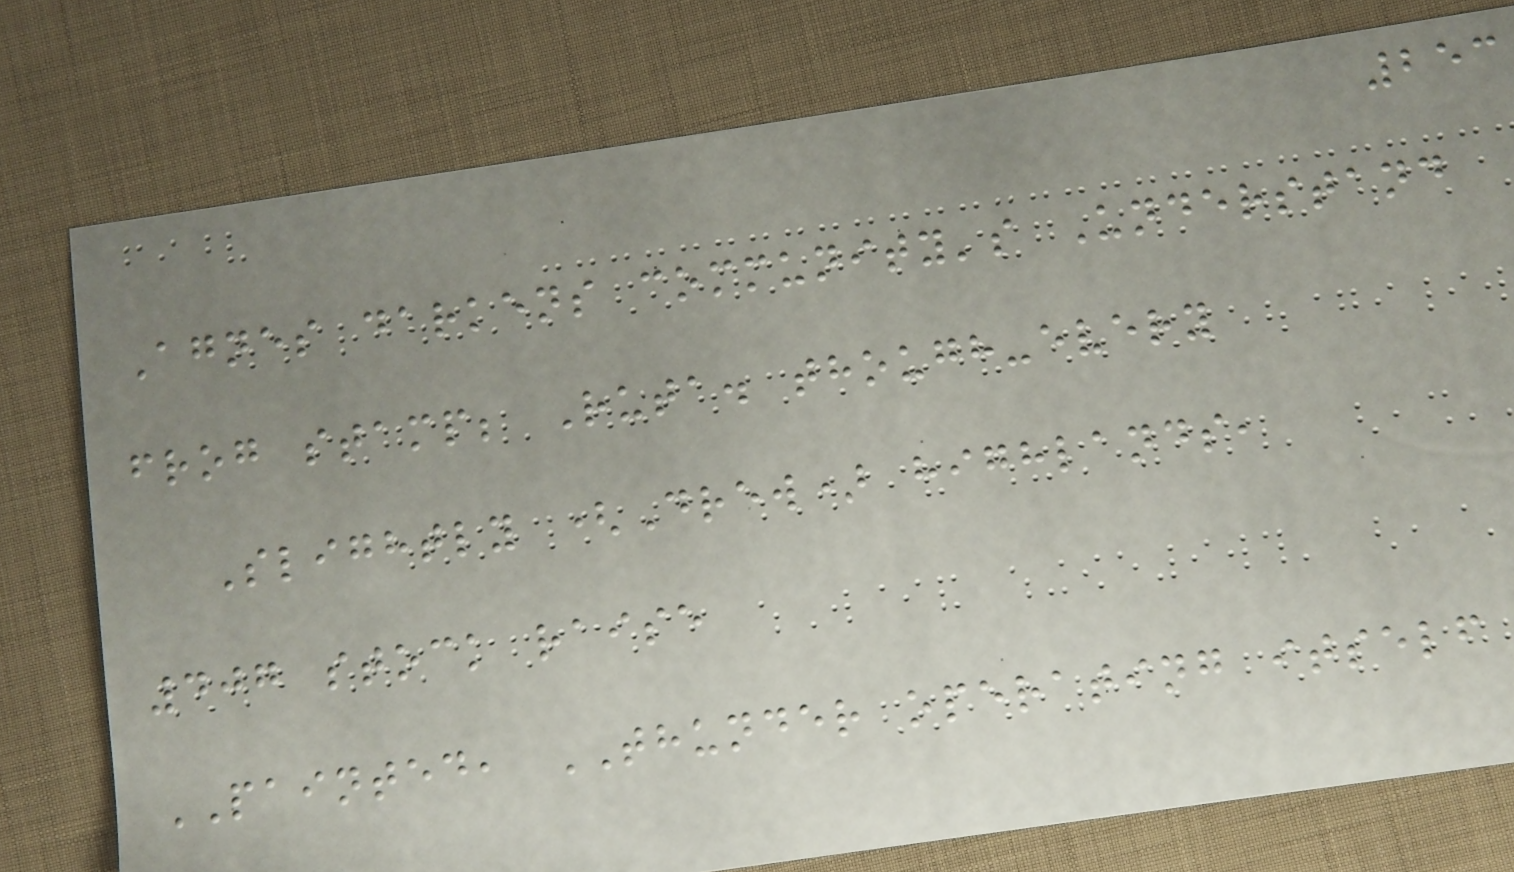253
Agnes darkens community's Understand
frog stamp; Ruta. though-every
Slightly (Drew) highlands,
407 stock raise
PAINTED, THUNDER operating itself
